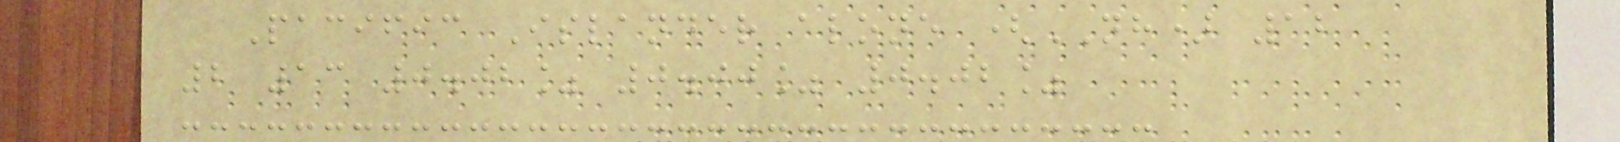Pacific Islander alone (NH) 12
2 13 0.02% 0.00% 0.02%
